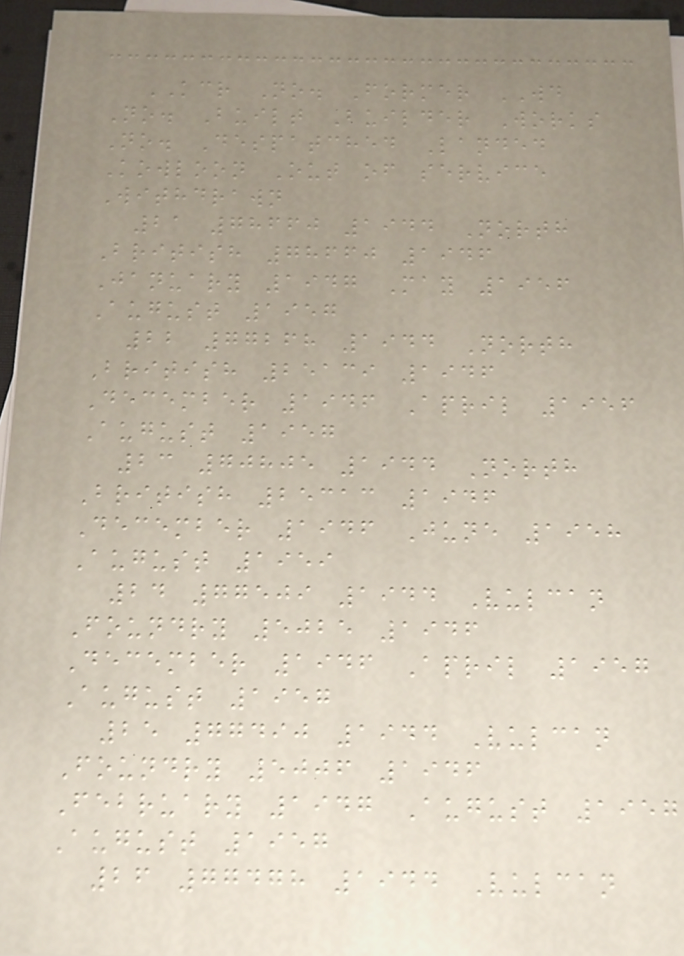KCR No. Former WD
No. Built Builder Works
No. Despatched Landed
Kowloon Out of service
Withdrawn
21 78660 1944 North
British 78660 1946
January 1947 May 1956
August 1957
22 77268 1944 North
British 25139 1946
December 1946 April 1956
August 1957
23 70805 1944 North
British 25313 1946
December 1946 June 1958
August 1959
24 77509 1944 Vulcan
Foundry 5025 1946
December 1946 April 1957
August 1957
25 77490 1944 Vulcan
Foundry 5006 1946
February 1947 August 1957
August 1957
26 77478 1944 Vulcan
